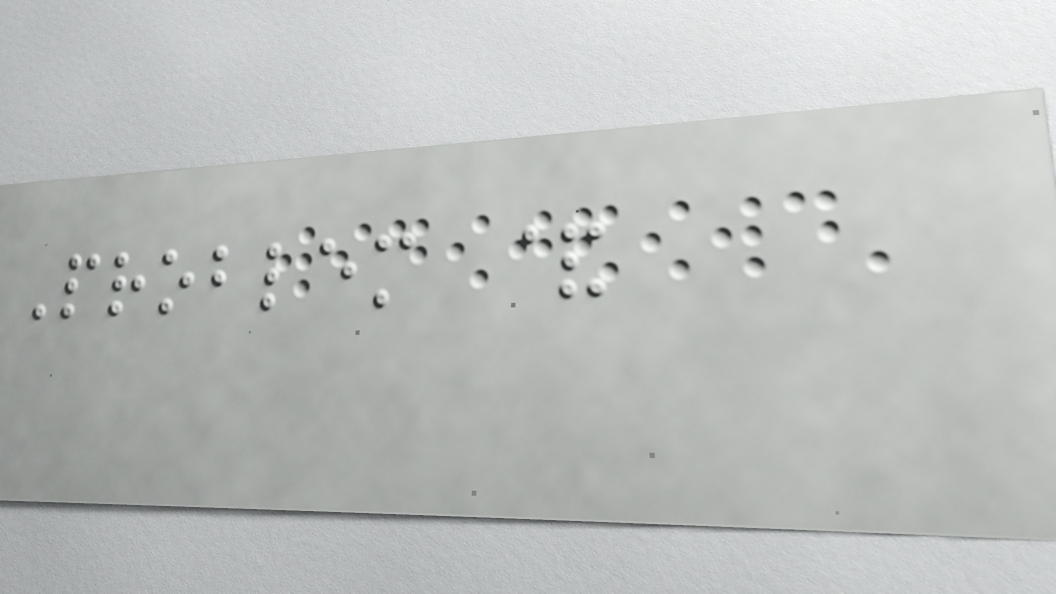Problem &
